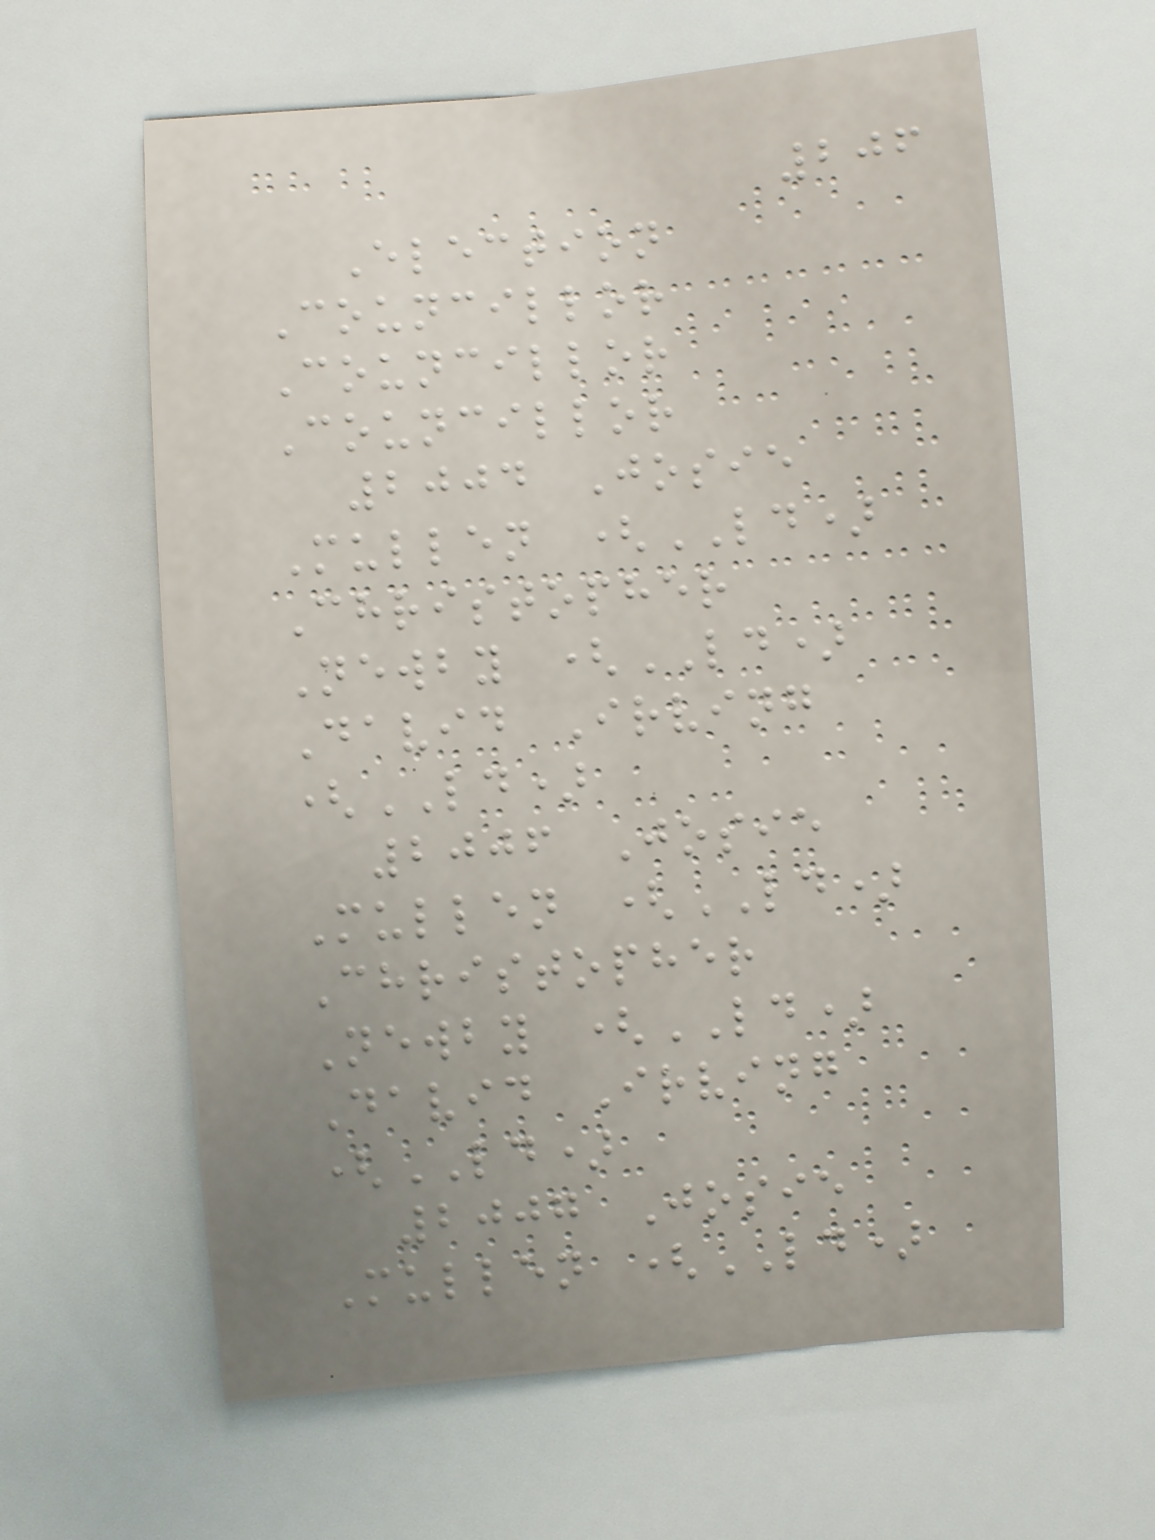206
Election
Councillor
Councillor
Councillor
2004 Josie
Mullen (LD)
Christopher
Newby (LD)
David Irving
(LD)
2006 Josie
Mullen (LD)
Christopher
Newby (LD)
David Irving
(LD)
2007 Josie
Mullen (LD)
